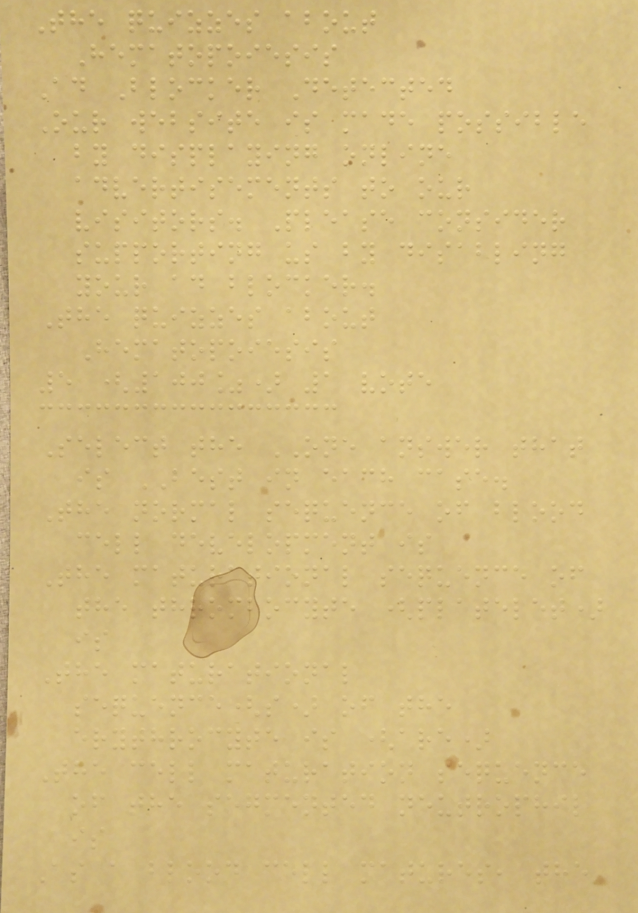The quizzes about
Hematopoiesis
Ad Blocker Detected
Our website is made possible
by displaying online
advertisements to our
visitors. Please consider
supporting us by disabling
your ad blocker.
The quizzes about
Hematopoiesis
5 (100%) 1 vote
Select the ONE answer that
is BEST in each case.
The normal sequence of blood
cell development is
The maturational sequence of
the thrombocyte (platelet)
is
The maturational
sequence(s) of the
erythrocyte is (are)
The cell maturation sequence
of the segmented neutrophil
is
As a blood cell matures, the
